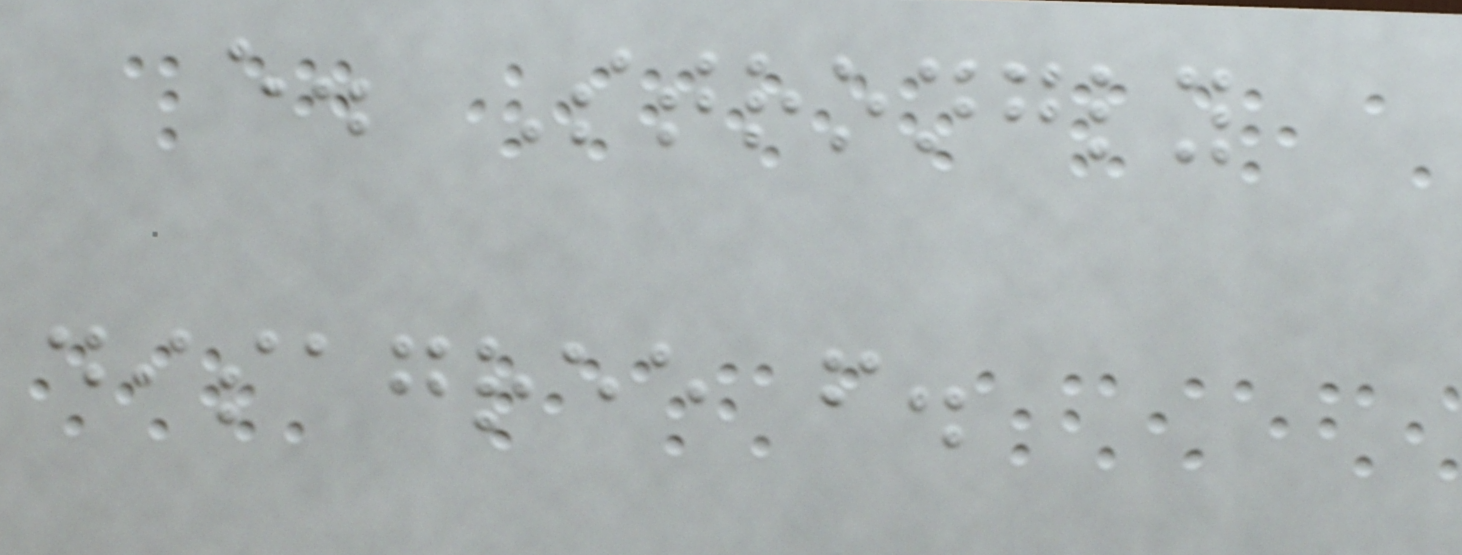e. Strongly
disagree f.
